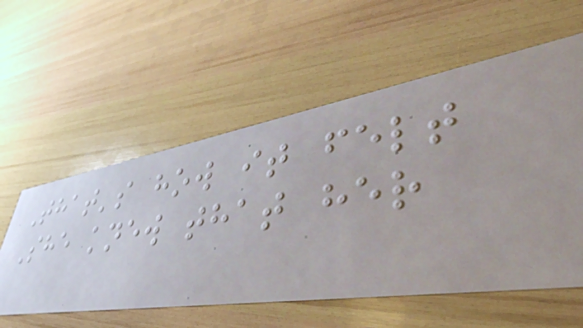That's how it felt
She knew that her
